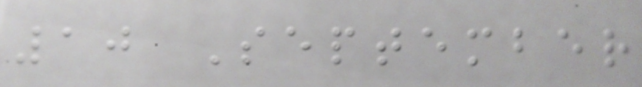10 September
